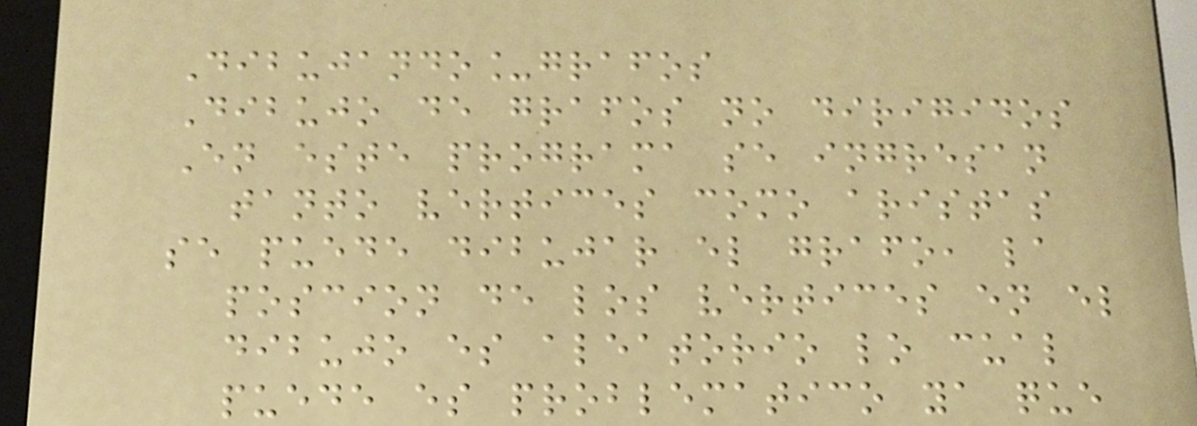Dibujando_grafos
Dibujo de grafos no dirigidos
En este programa se ingresan
tanto vertices como aristas
se puede dibujar el grafo, la
poscion de los vertices en el
dibujo es aleatorio lo cual
puede es problematico ya que
